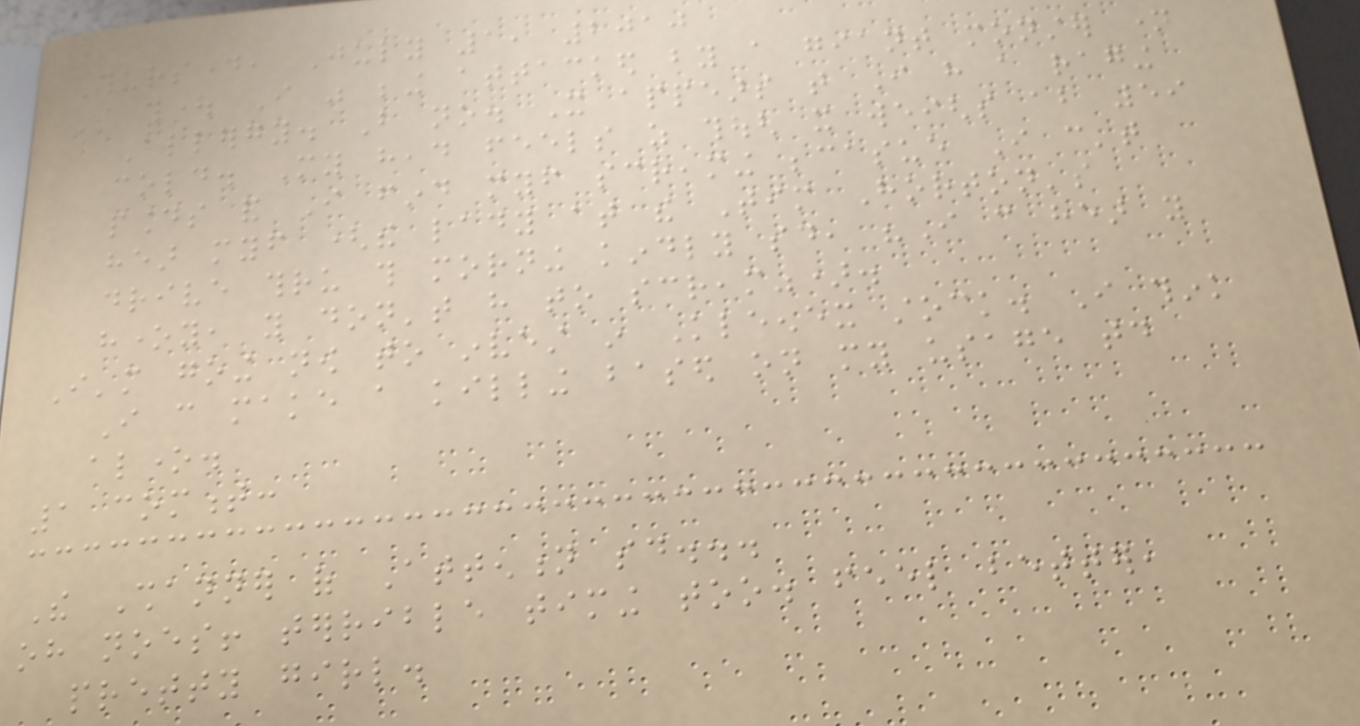Thursday, July 1, 2010
I thought I was being attacked by a giant monster name
Allergy. But no. It appears that I have a raging
cold. My head feels as though it weighs about 59
pounds and I find myself screaming becasue I can't
hear myself (the lady at the Tim Horton's
drive thru this morning kindly said, "I can hear you
honey, you don't have to scream").
I'm going now to invest in Kleenex stock. I think
I can make a killing based on my usage today
alone.
1 comment:
The Shanner of Attention said...
oh noes! terrible timing too. feel better,
pretty girl.
